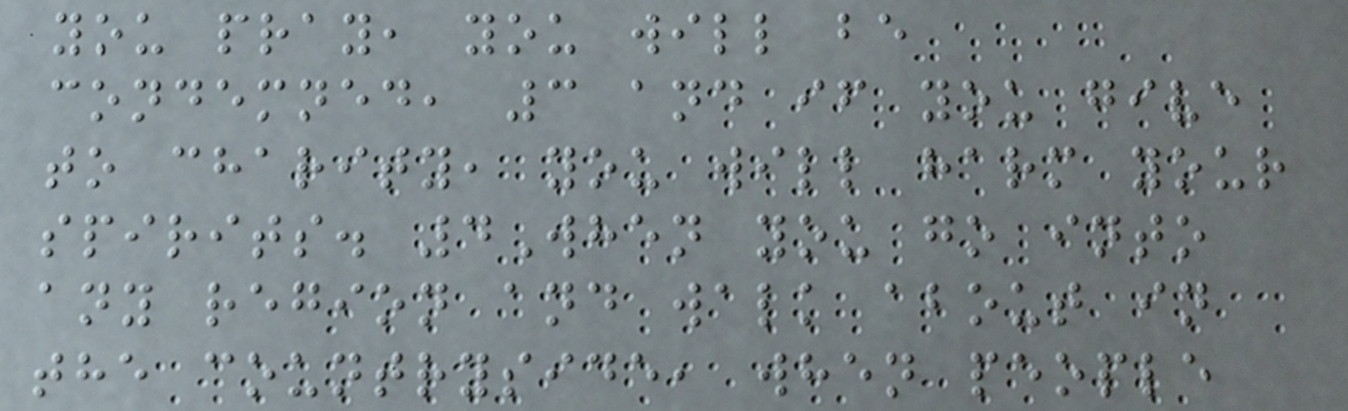you pray, you will be
condemned, 3 and if you give
to charity, you will harm your
spirits. 4When you go into
any region and walk about in
the countryside, when people
